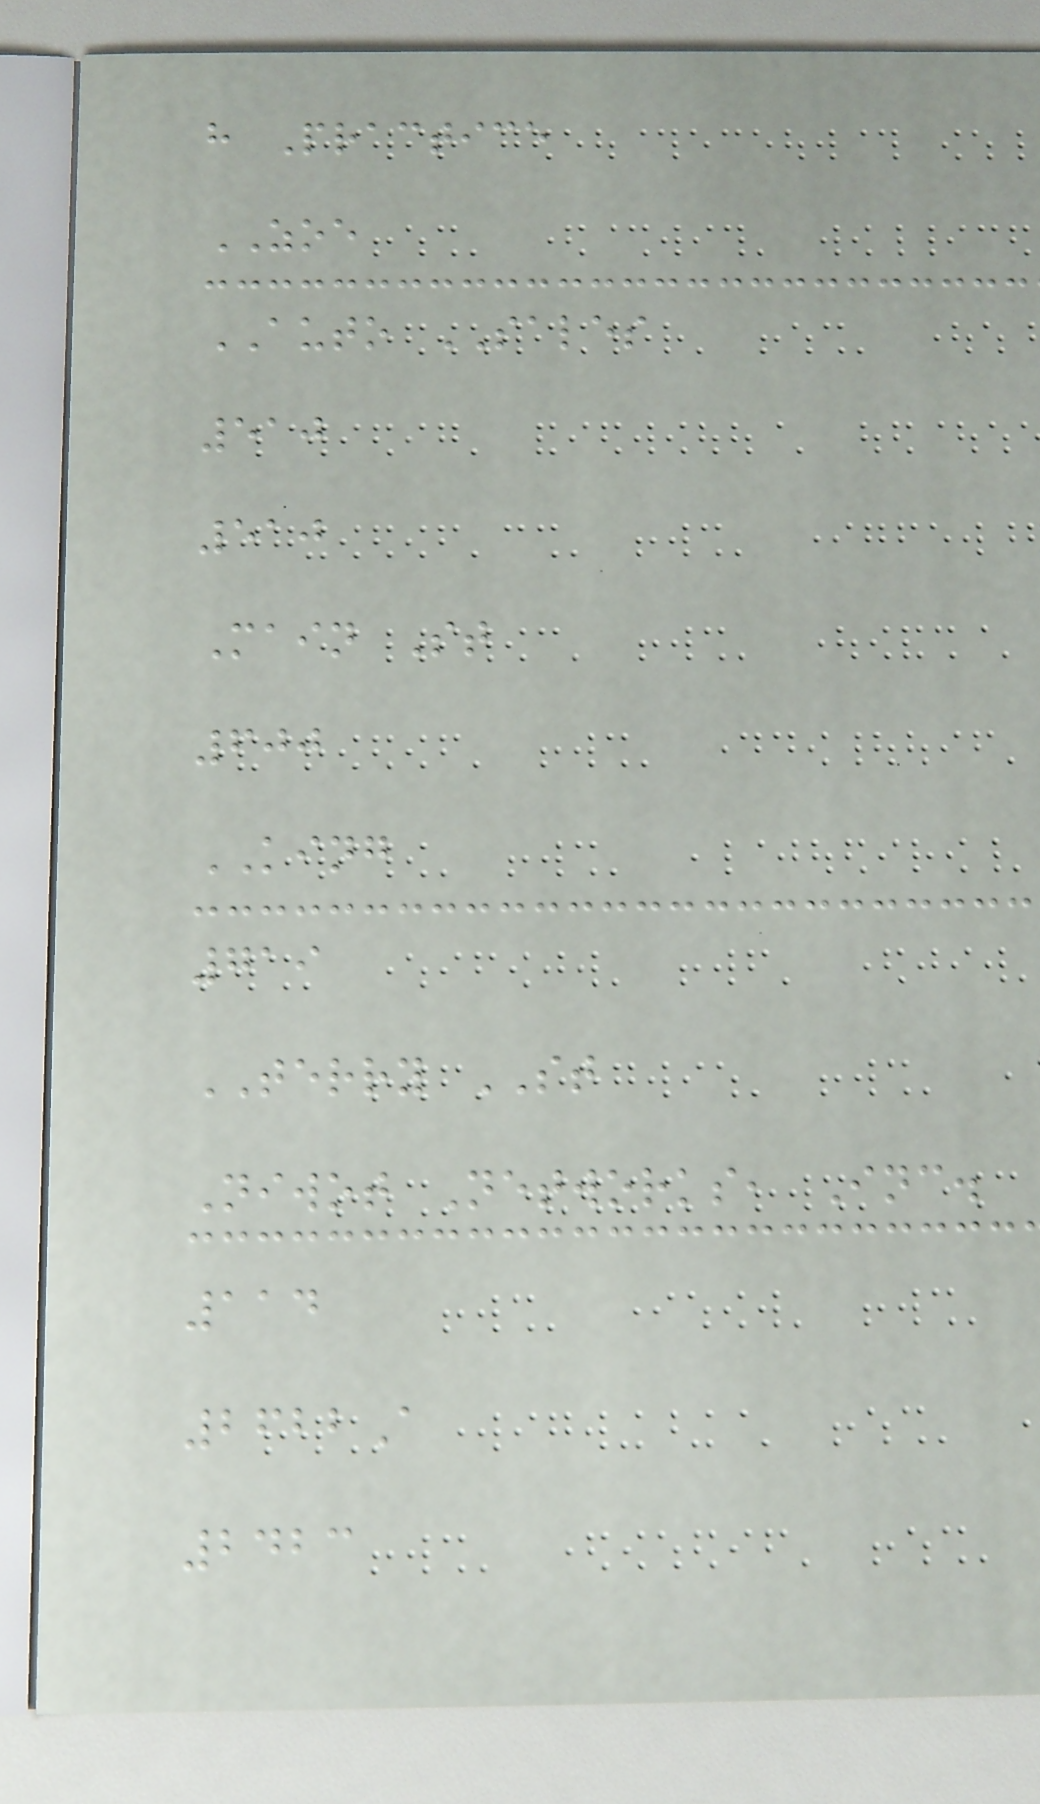h Practice
ZOE
AUTO SALES
510
510
Main St
600
KING
719
TERRY ST
Niwot Networks, Inc.
114
2622A
2423
